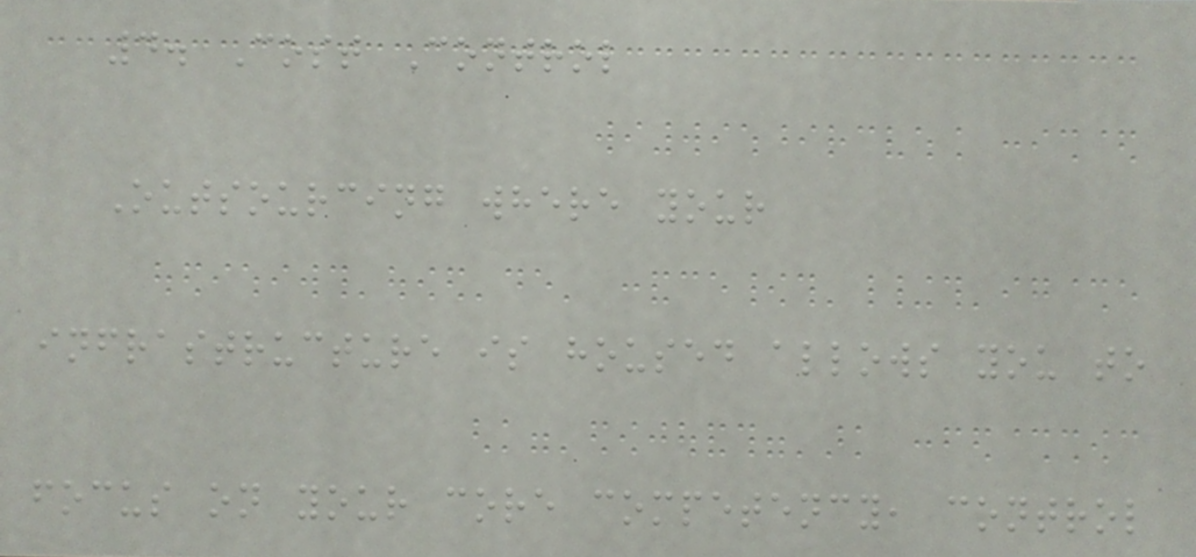4. Cost Control
Outsourcing where your
infrastructure is housed allows you to
focus on your core competency, control
